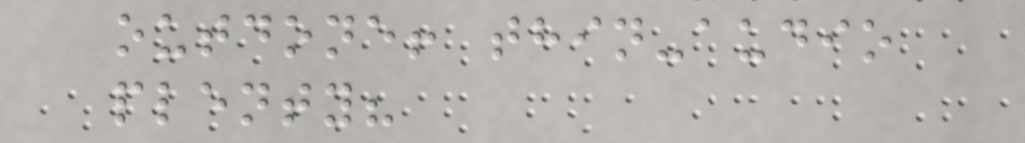outdone! thin-audio
plenty?
